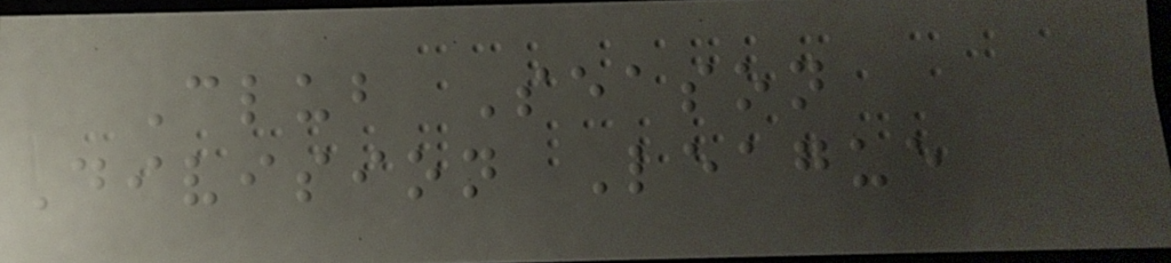Club Season
Division League
